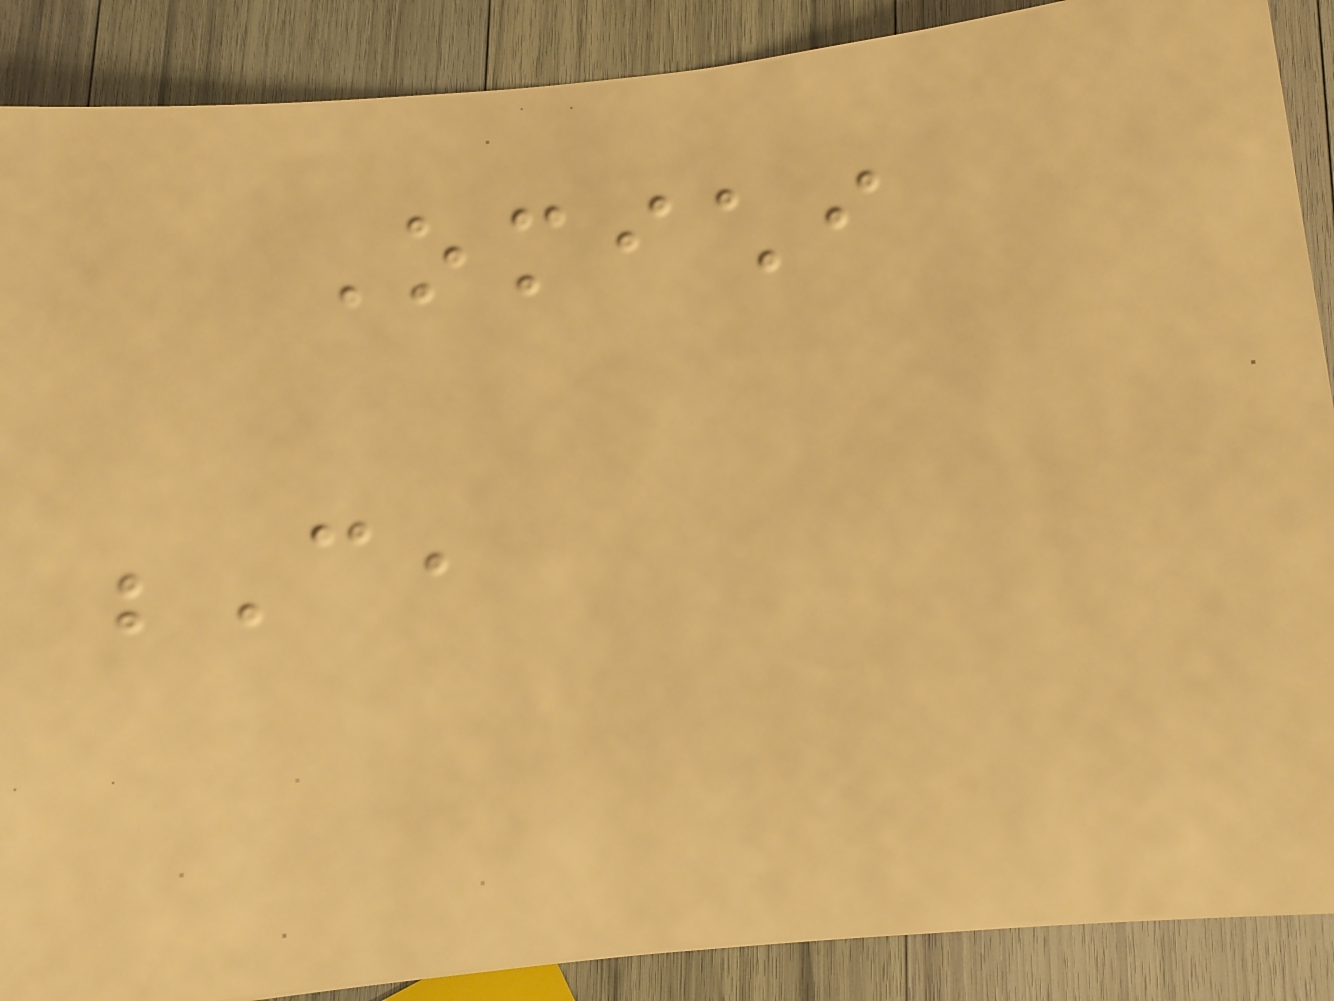Omichi
C,
